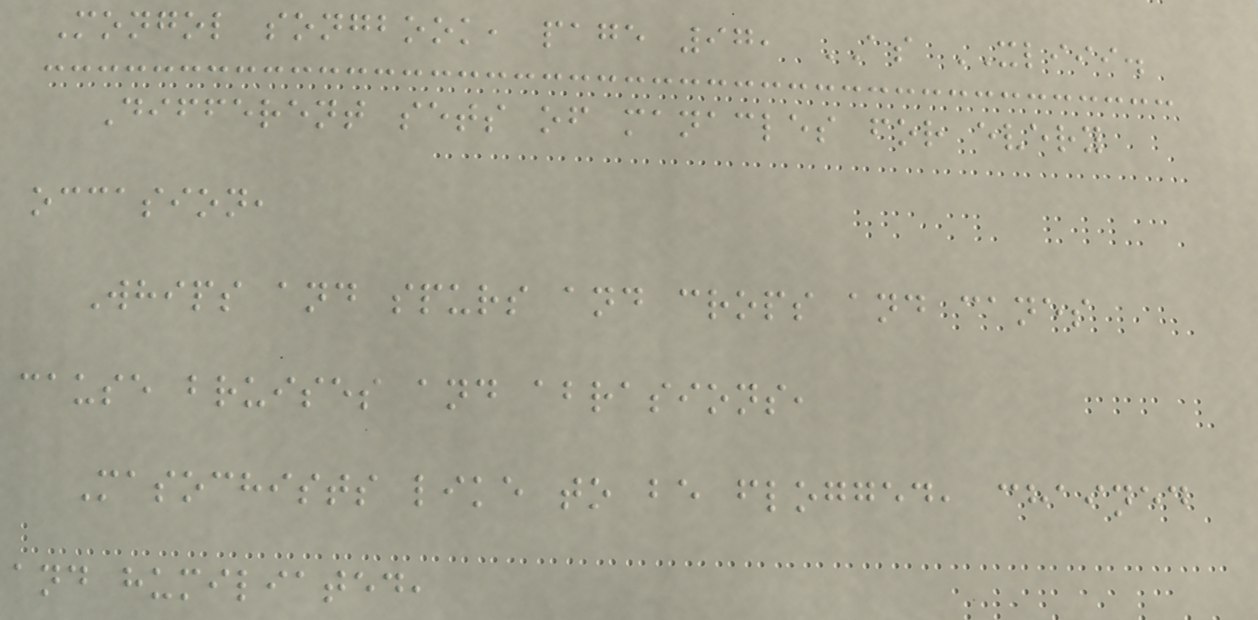Mongol songbook, page 97, AS XLIII.
Different sets of manacles for every
occasion,
Whips and spurs and crops and canes
cause bruises and abrasions,
Masochists like to be flogged, chained
and humiliated,
